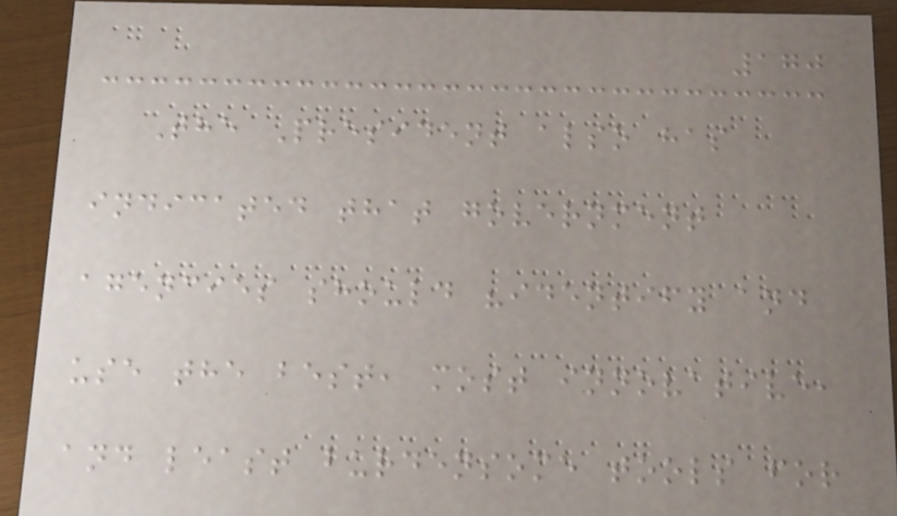170
The President also has
indicated that government
agencies should "identify and
use the best, most innovative,
and least burdensome tools for
